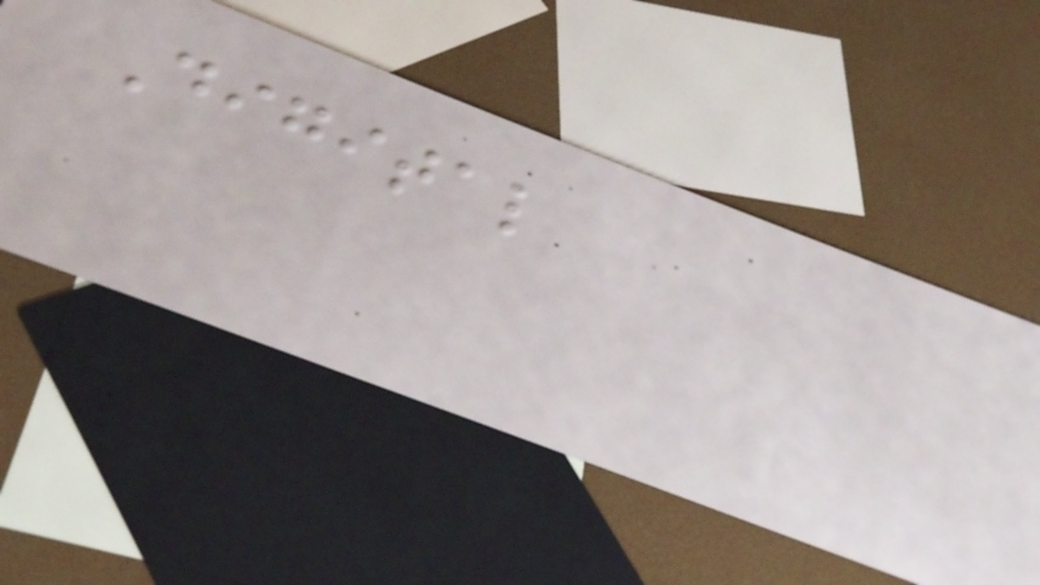Digital
